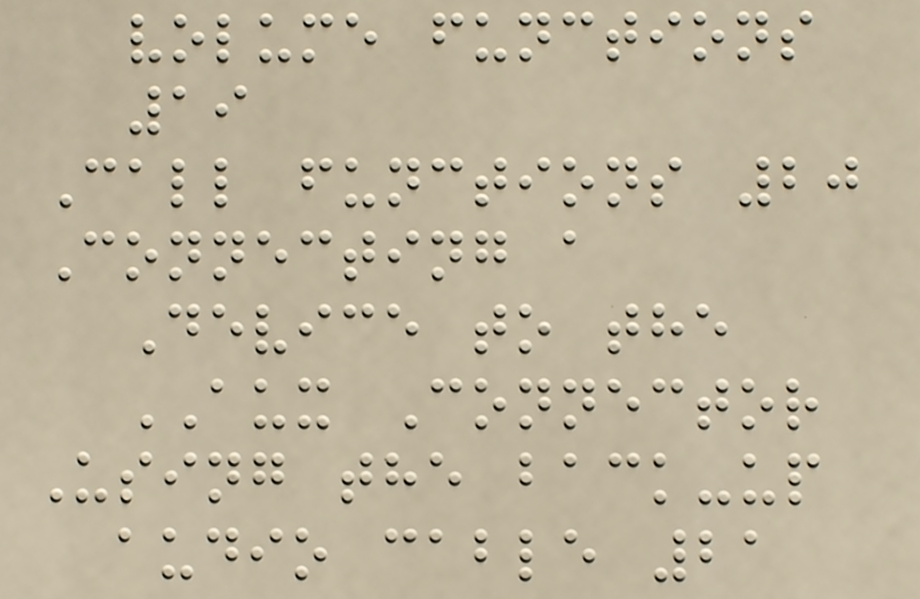volume functions
19
Call functions 20
Connecting a
Device to the
AUX Connector
Using the back-up
audio cable 21
